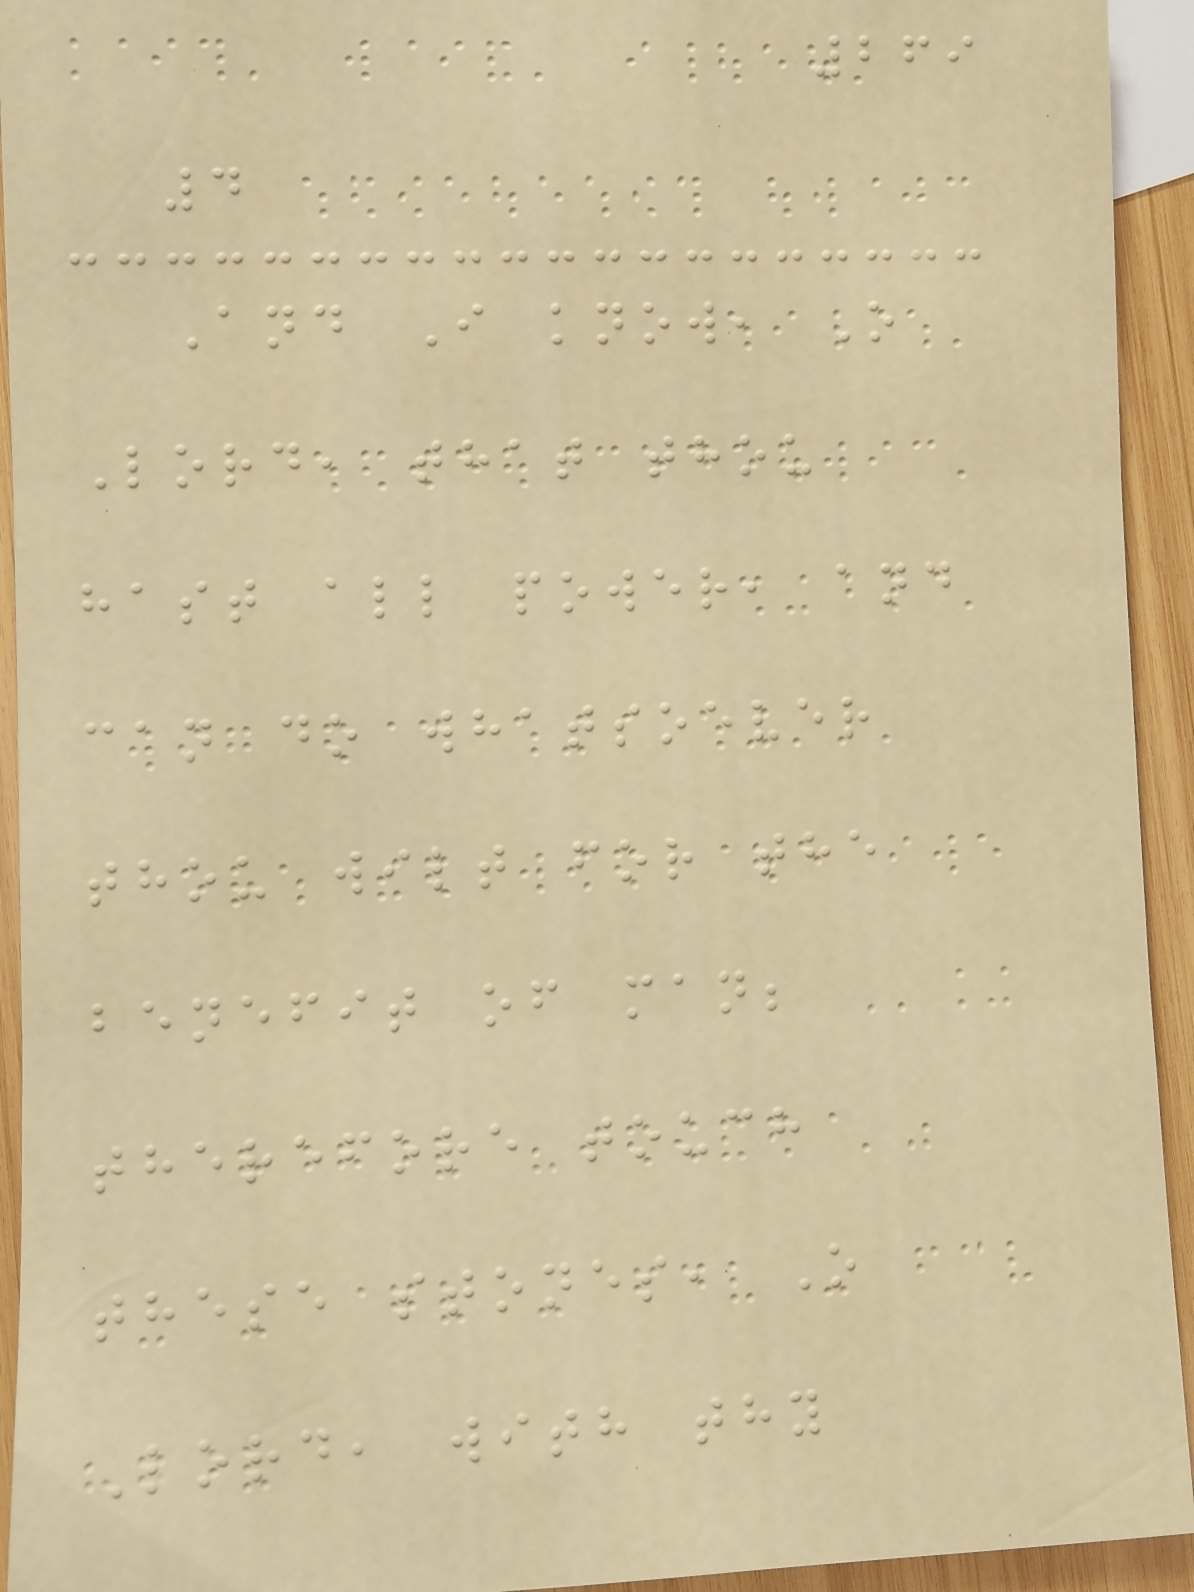269
4
And I know, O
Lord, that thou
hast all power, and
can do whatsoever
thou wilt for the
benefit of man;
therefore touch
these stones, O
Lord, with thy
